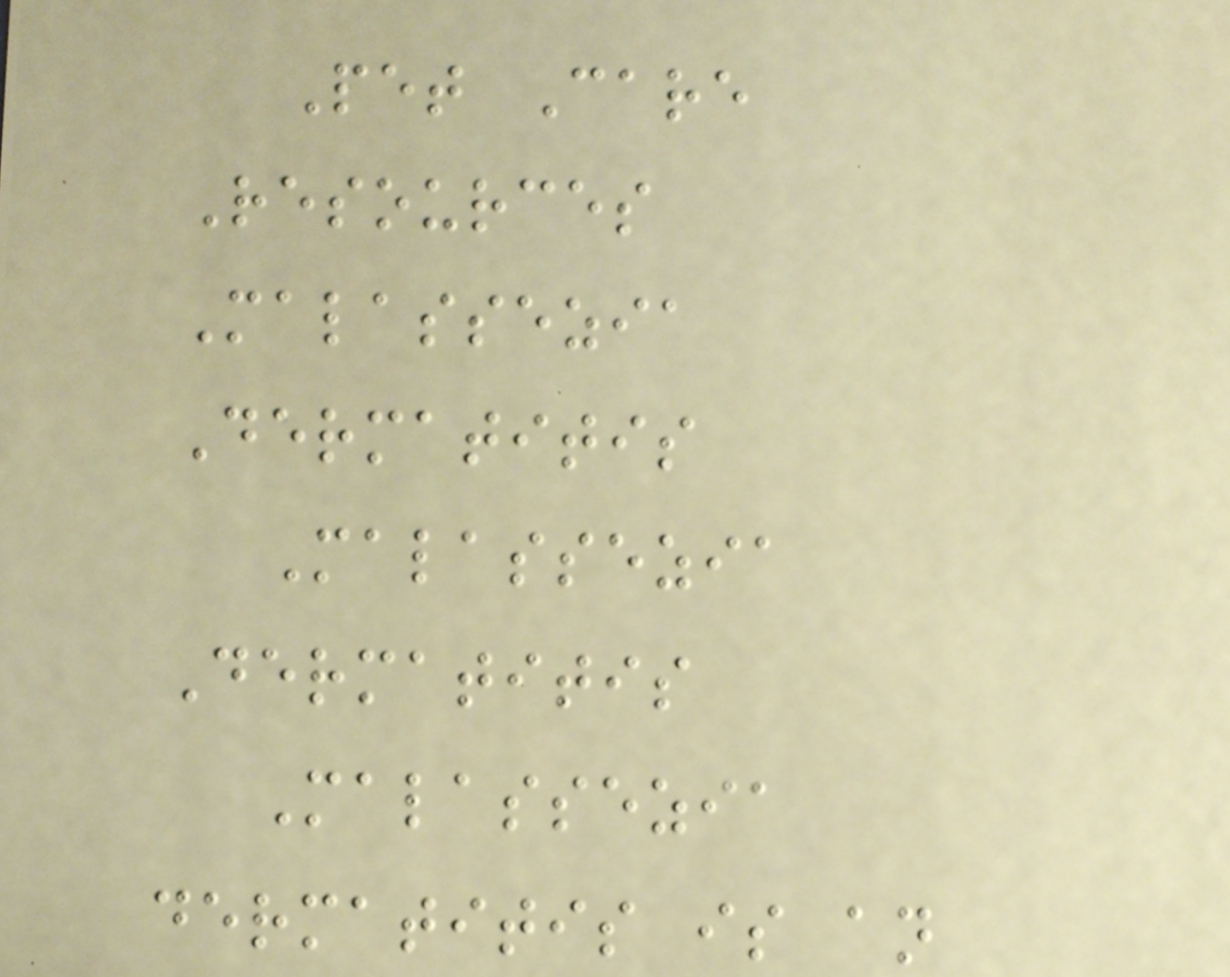Pet Care
Resources
Malassezia
Dermatitis
Malassezia
Dermatitis
Malassezia
dermatitis is an
